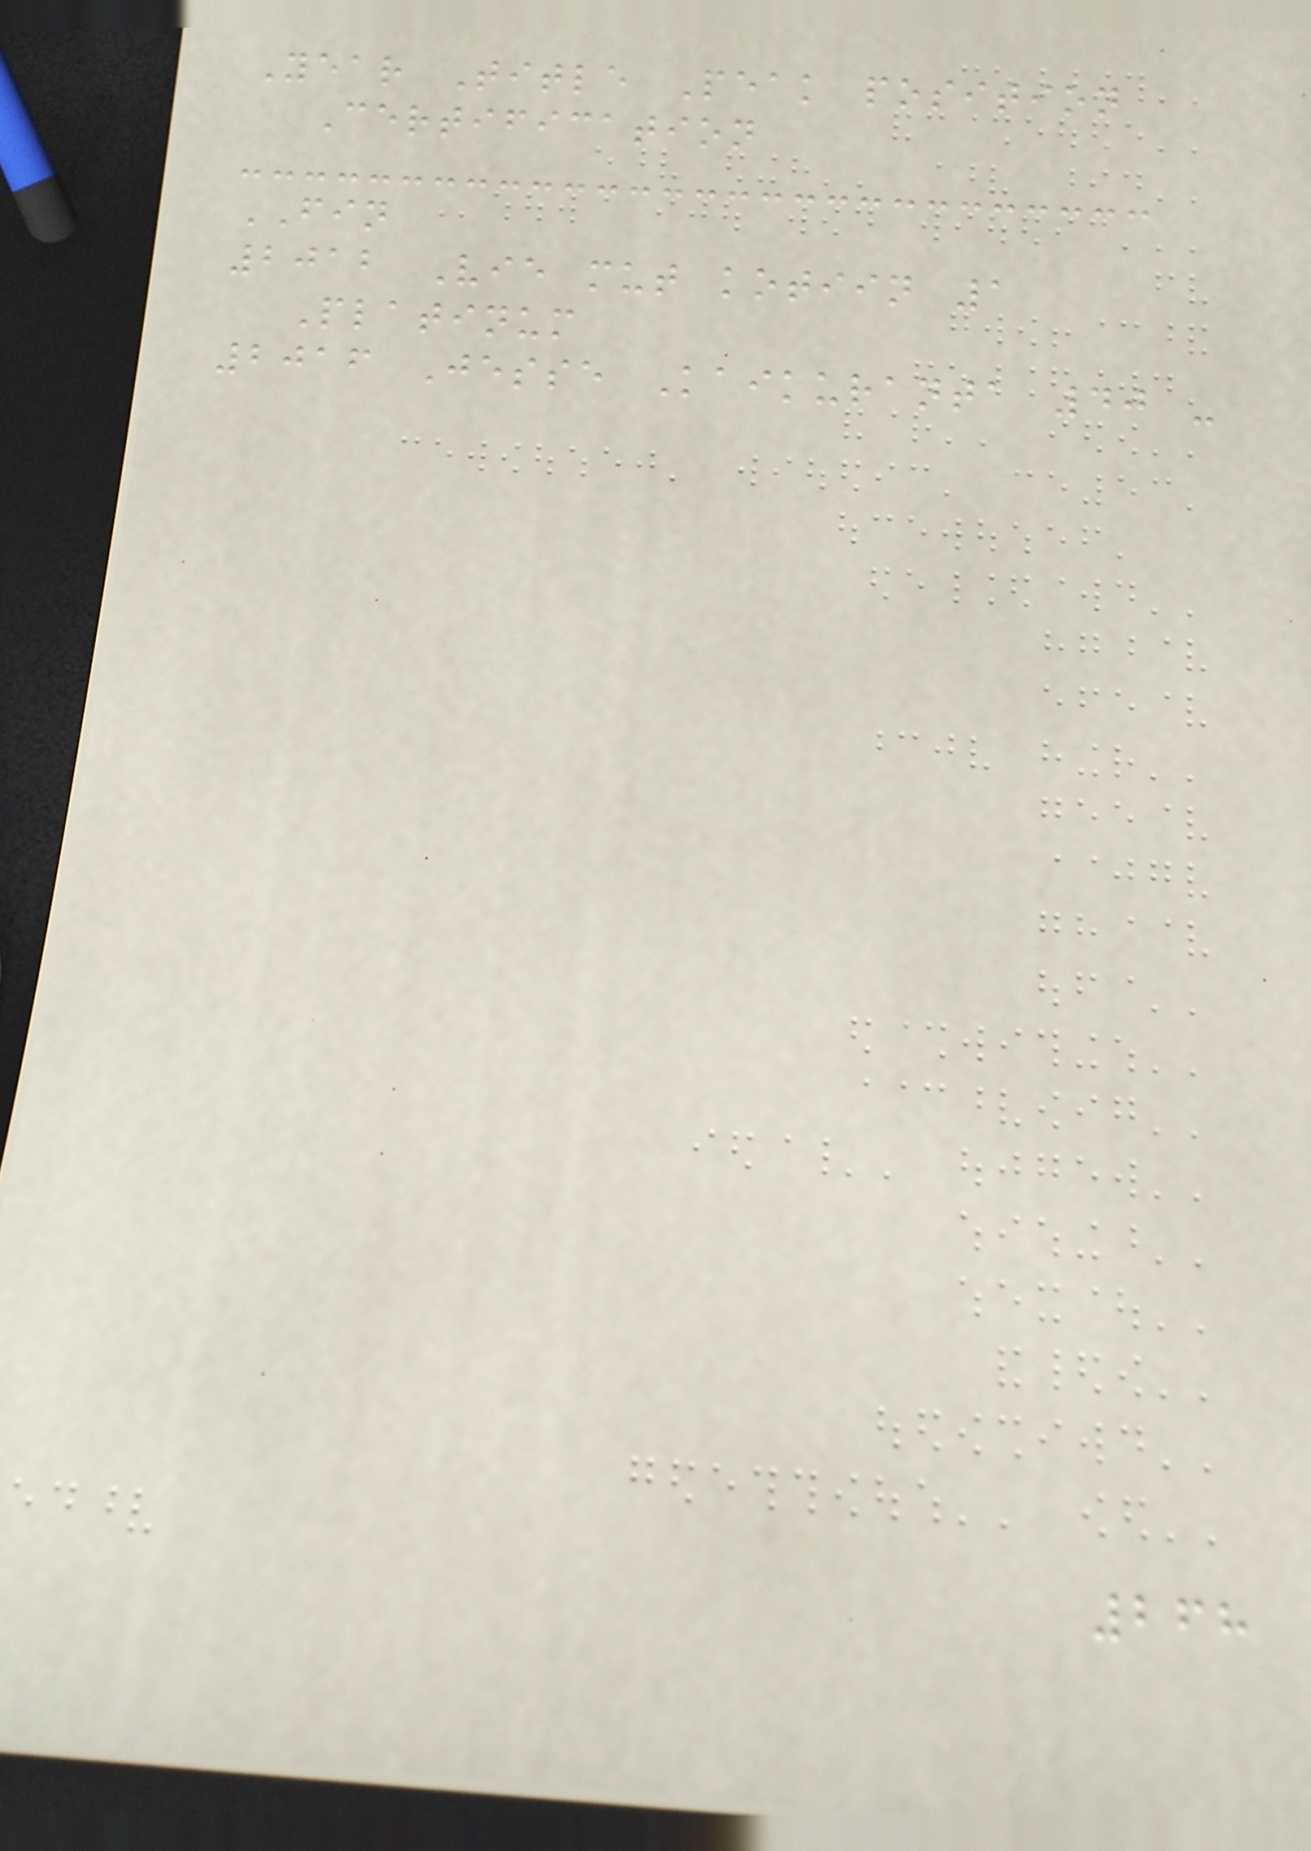Year Title Peak position
Certification
FIN
2012 Vie mut kotiin 1
Platinum
2016 Jesse Kaikuranta 40 -
268
